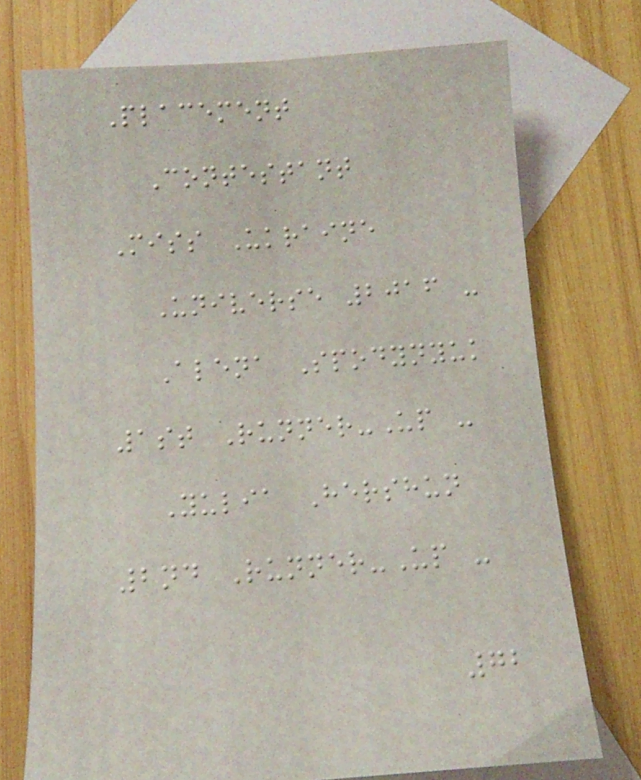Placement
Contestant
Miss Ukraine
Universe 2016 -
Alena Spodynyuk
1st Runner-Up -
Yulia Hershun
2nd Runner-Up -
72
